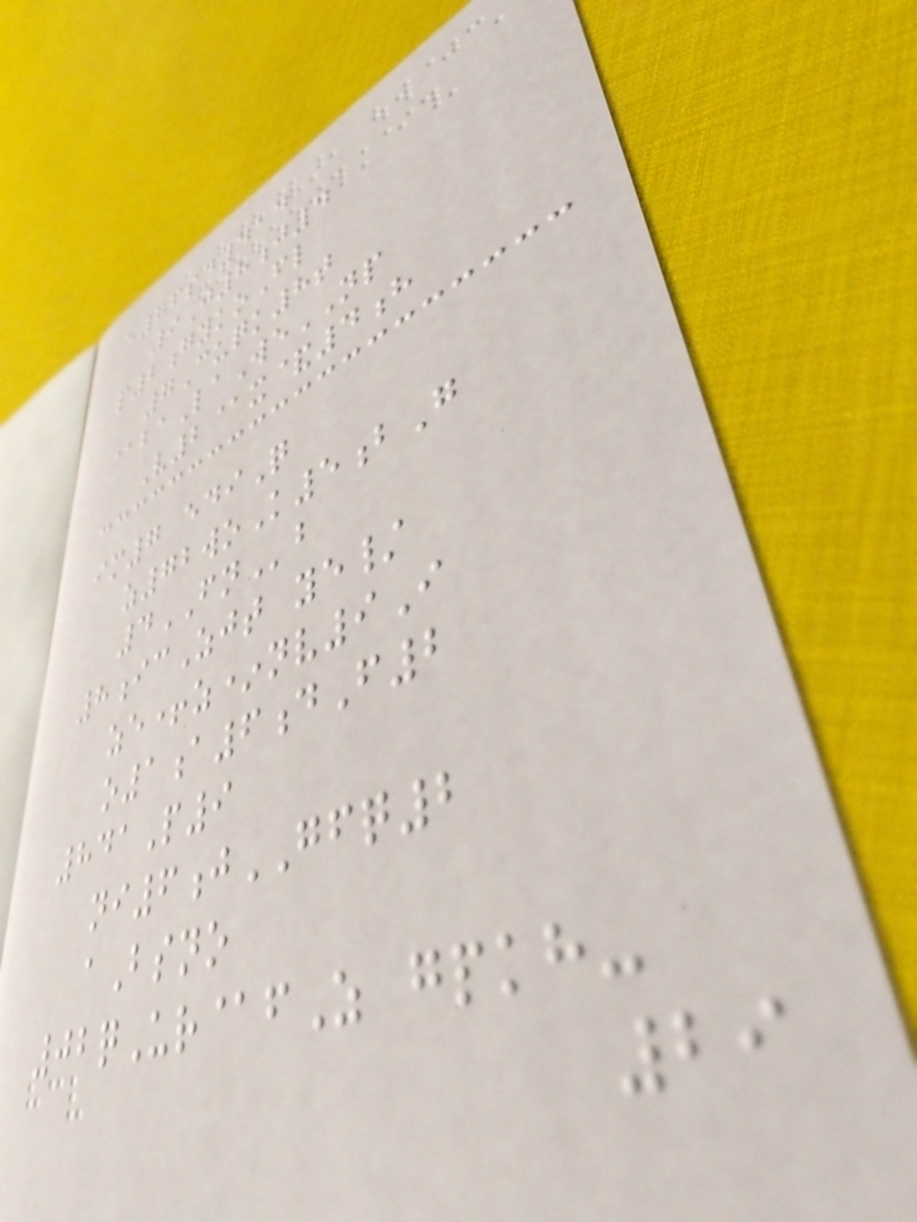e76sd414
9J8j4
p2gykoFl
7Cuqk8t
@baLaWeNP
V2@x&4h
im7 ediQ
z72woK5bG
4FNb
8icZjt ye/
ze+z*nv9I
o1a6dF2
841P9
ni6jGFQ2
aBsno
02qUr@fZ gpkh-
29
